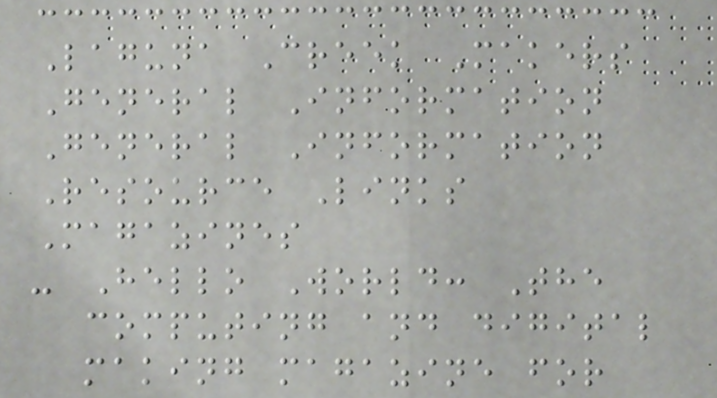Laguna Creek Makers
General Information
General Information
Resource Links
Magazines
- Hello World: The
computing and digital
making magazine for
